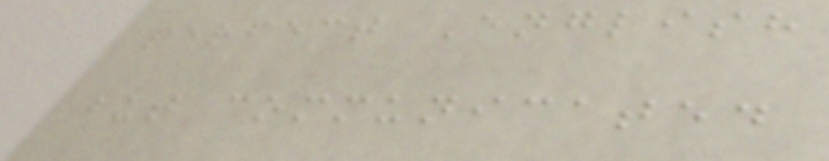perfect English
but communicated
